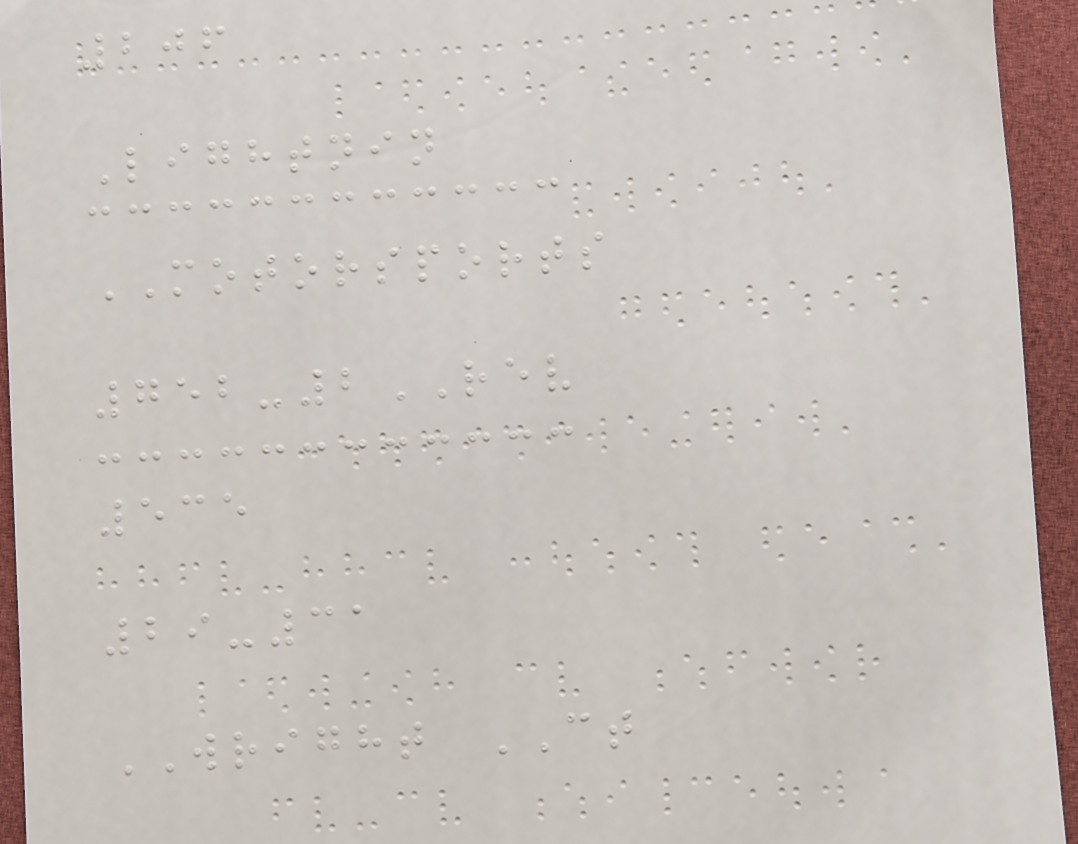206
Lightnin
MOTORSPORTS
752-2REV
535
29-31
WRIGHT CT
